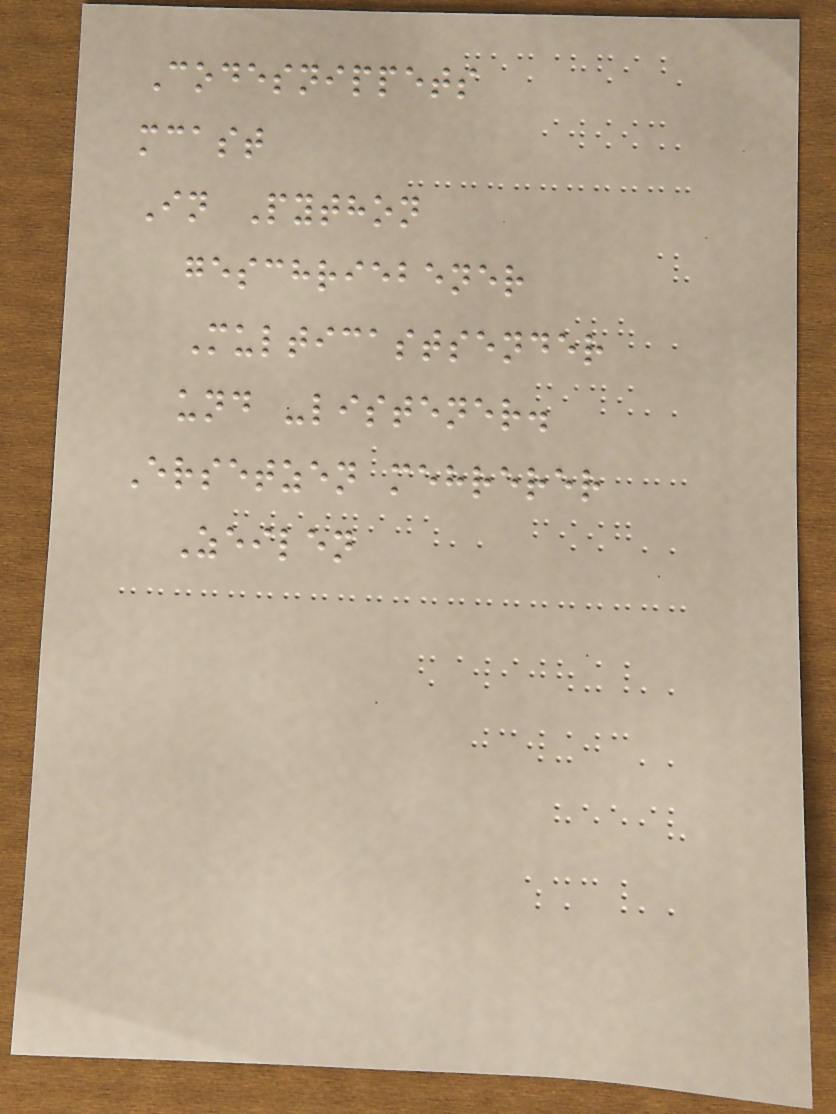Codesnippets
mcast
In Python
geschriebener
Multicastsender
und -listener.
Ersetzen mehrerer
Zeilen
